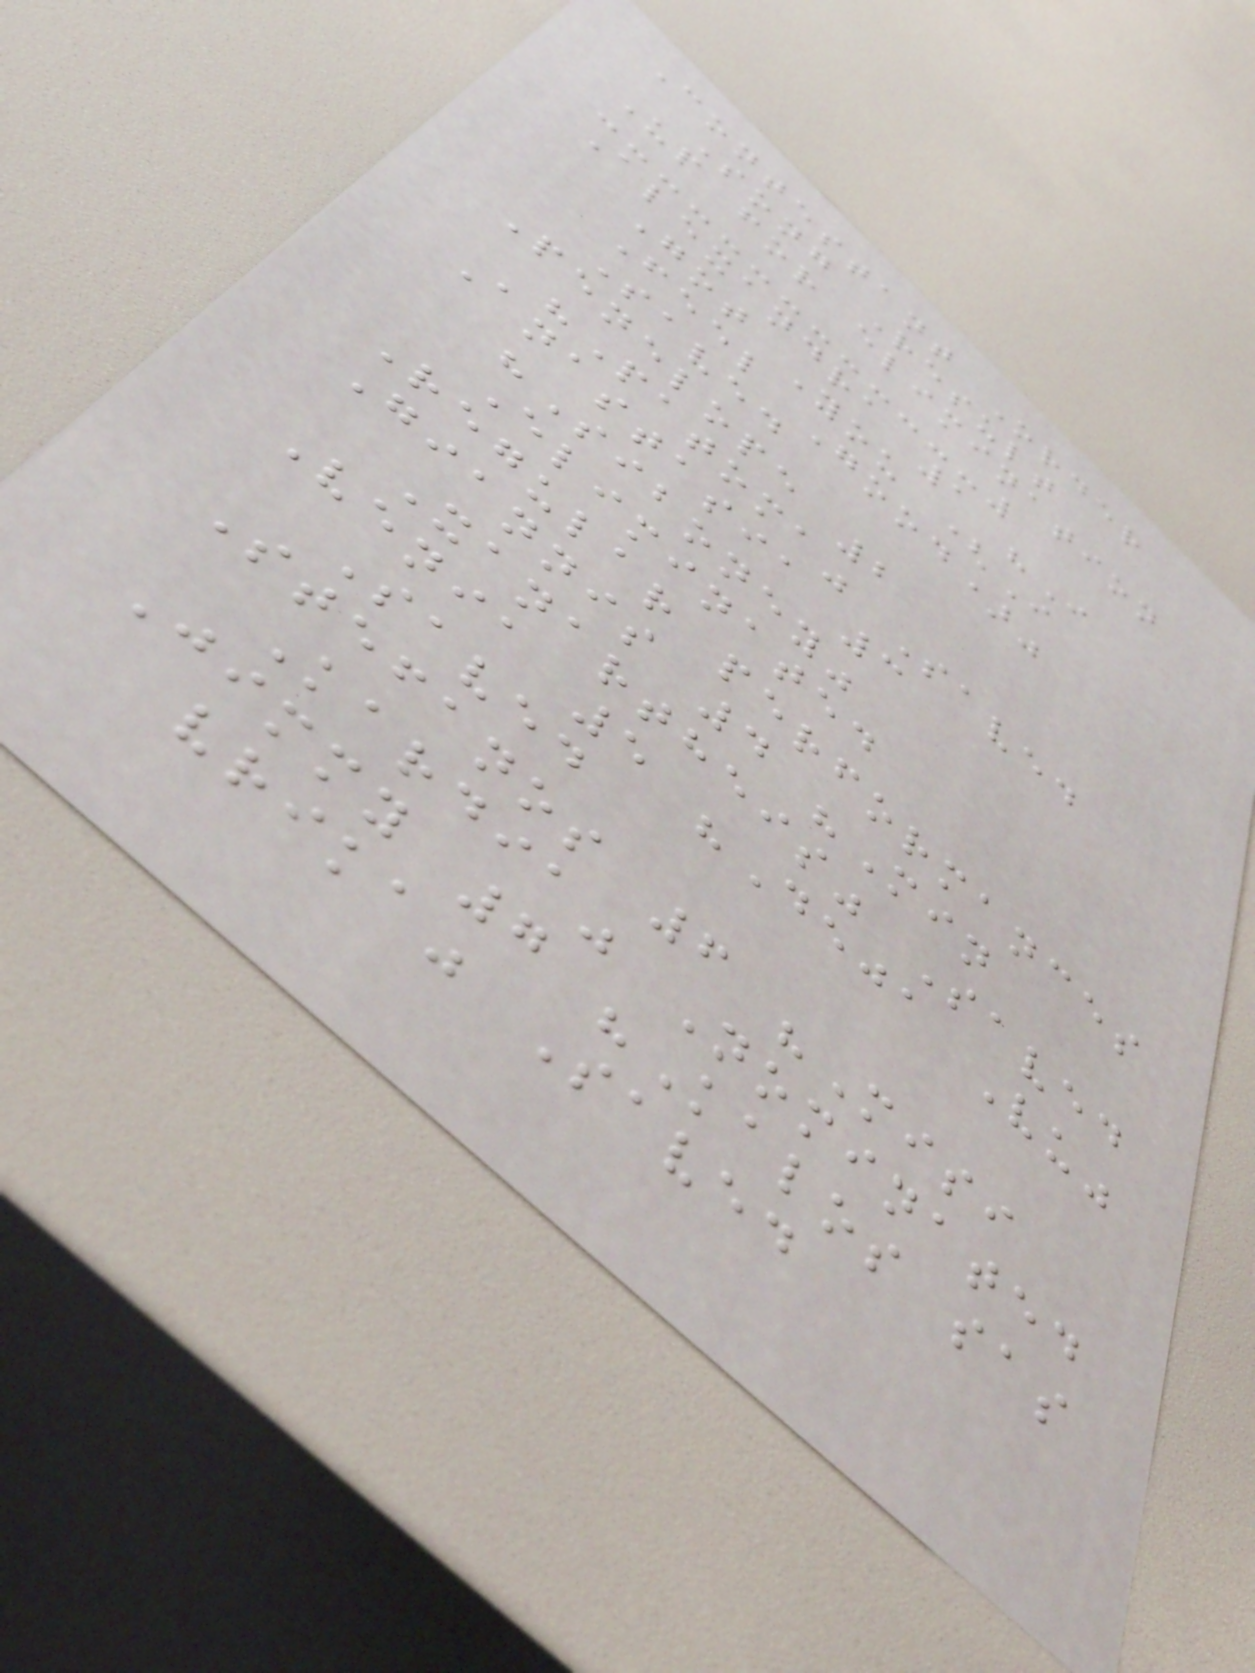Contestant Order
Song Result
Up for elimination
Alexandra 1 "I
Got You (I
Feel Good)"
Saved
Penelope 2
"Patoma" Saved
Anastasia 3
"Siboney"
Eliminated
Regular performances
Giannis 4 "Min
Xanartheis" Saved
Venia 5 "Deja Vu"
Saved
Stefanos 6 "Misi
Kardia" Nominated
Jimmy 7 "Kalos sas
vrika" Saved
